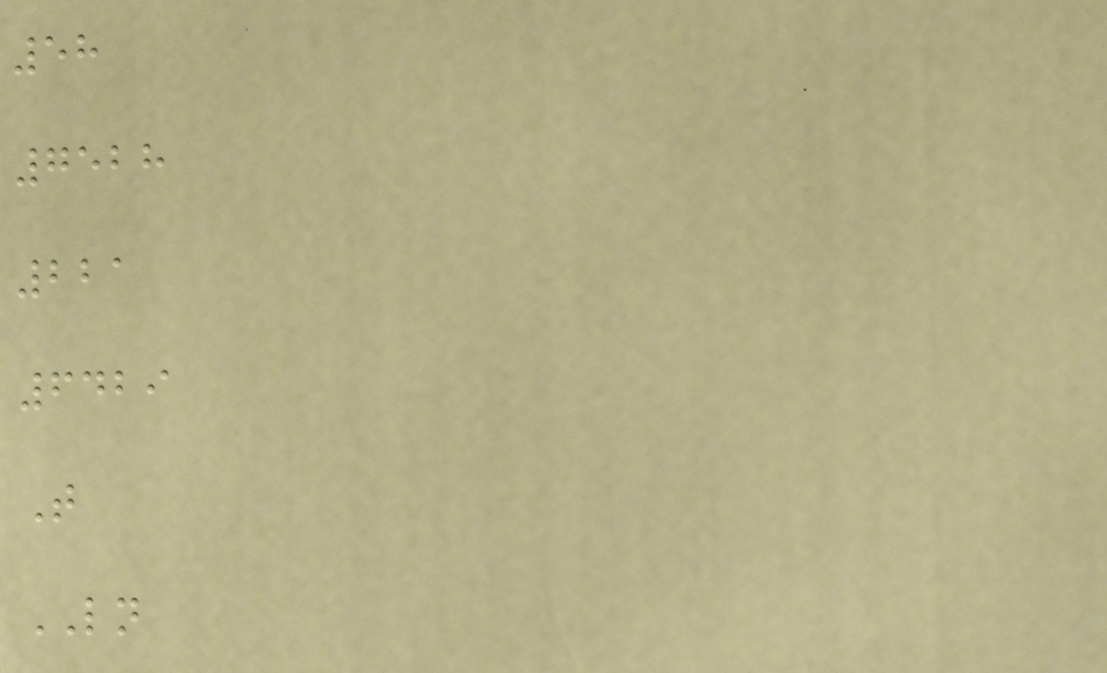58
7528
221
6429
T
LN
